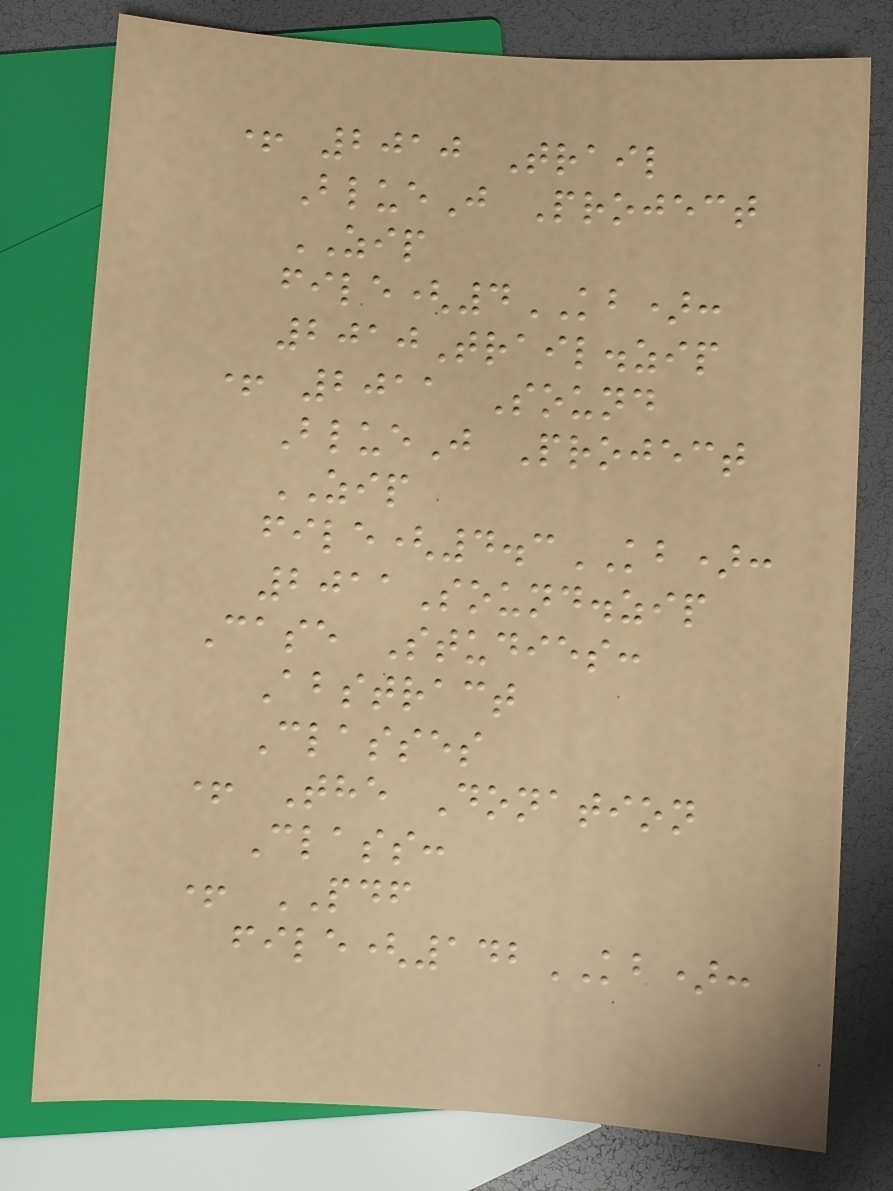+ 2010 Trail
BlueJ Project
ZIP
file(4KB):
2010Trail.zip
+ 2011 Sound
BlueJ Project
ZIP
file(4.3KB):
2011Sound.zip
Case Studies:
Abstract
Classes
+ The Donation
Class:
+ PDF
file(142KB):
